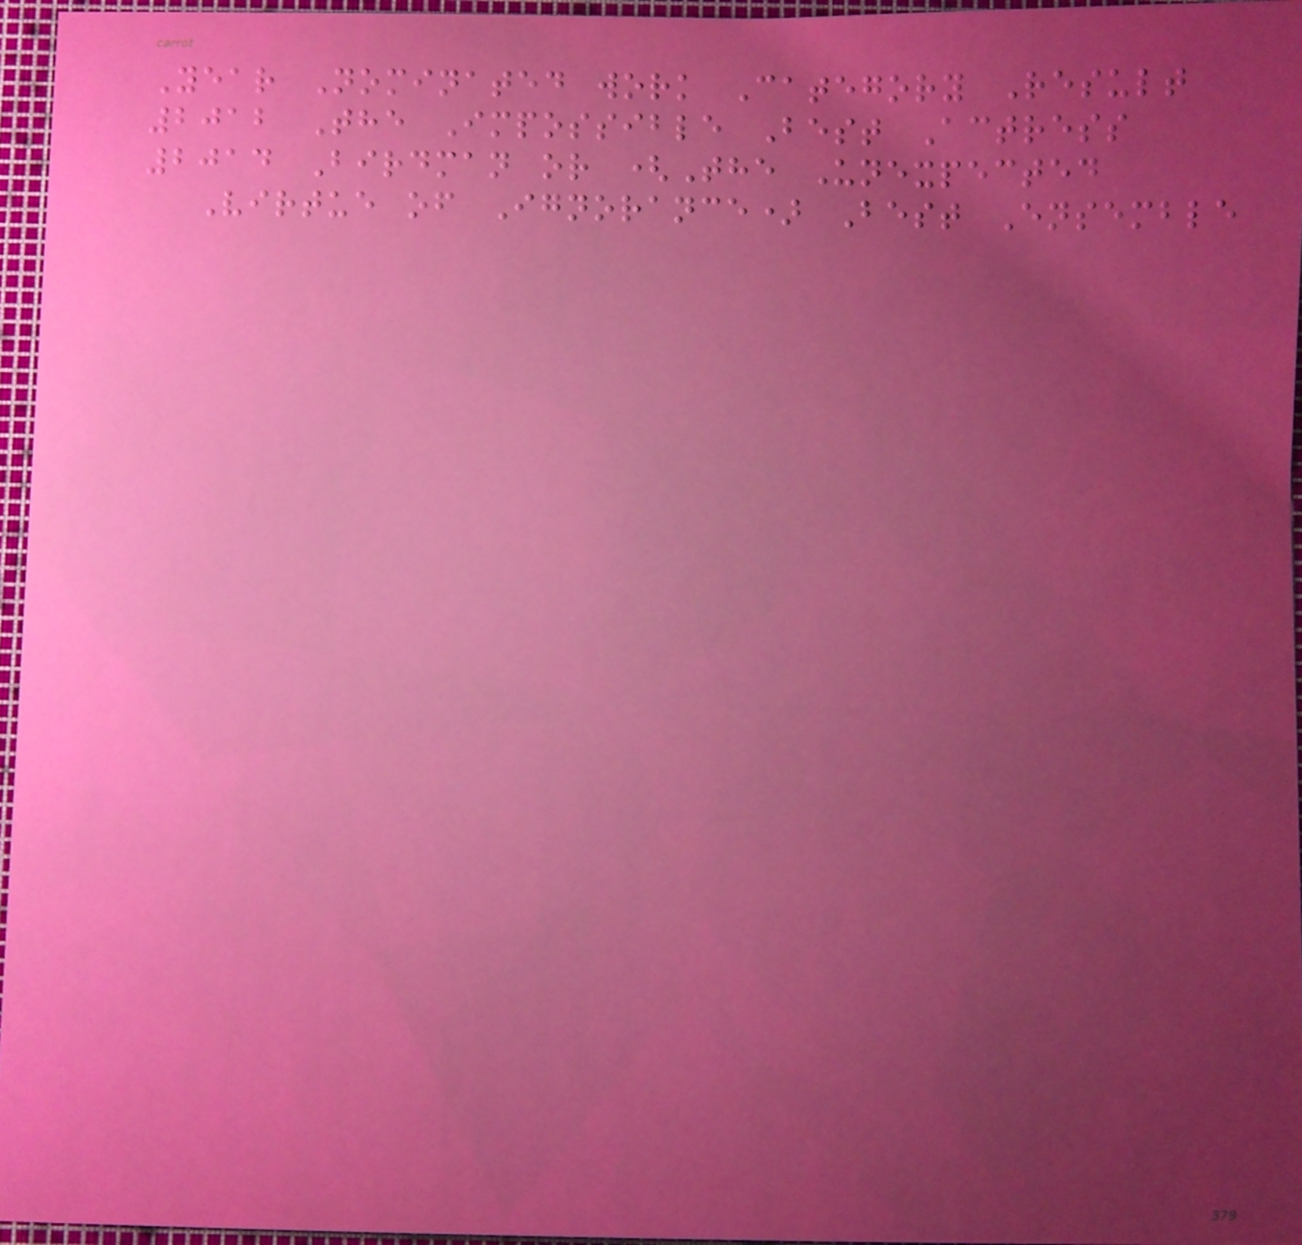Year Nominated work Category Result
2012 The Impossible Best Actress
2014 Birdman or (The Unexpected
Virtue of Ignorance) Best Ensemble
